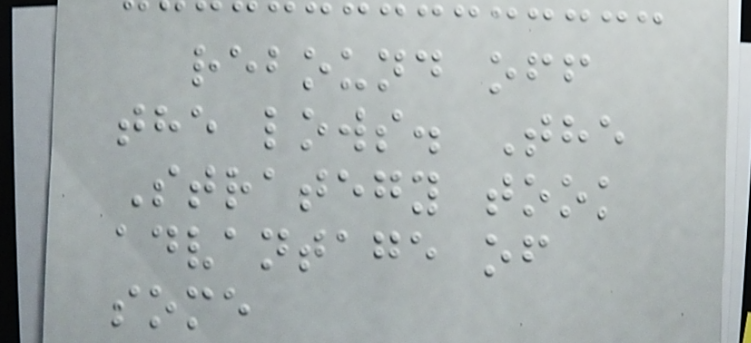rebound off
the lows. The
Strategy took
advantage of
some
